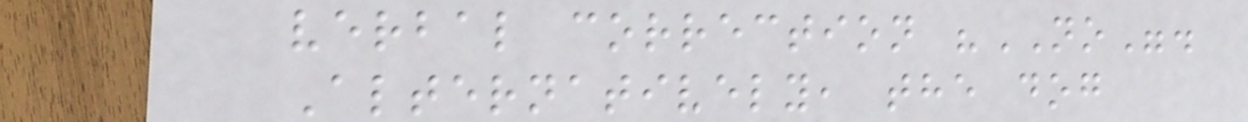verbal correction "NO".
Alternatively, the dog
